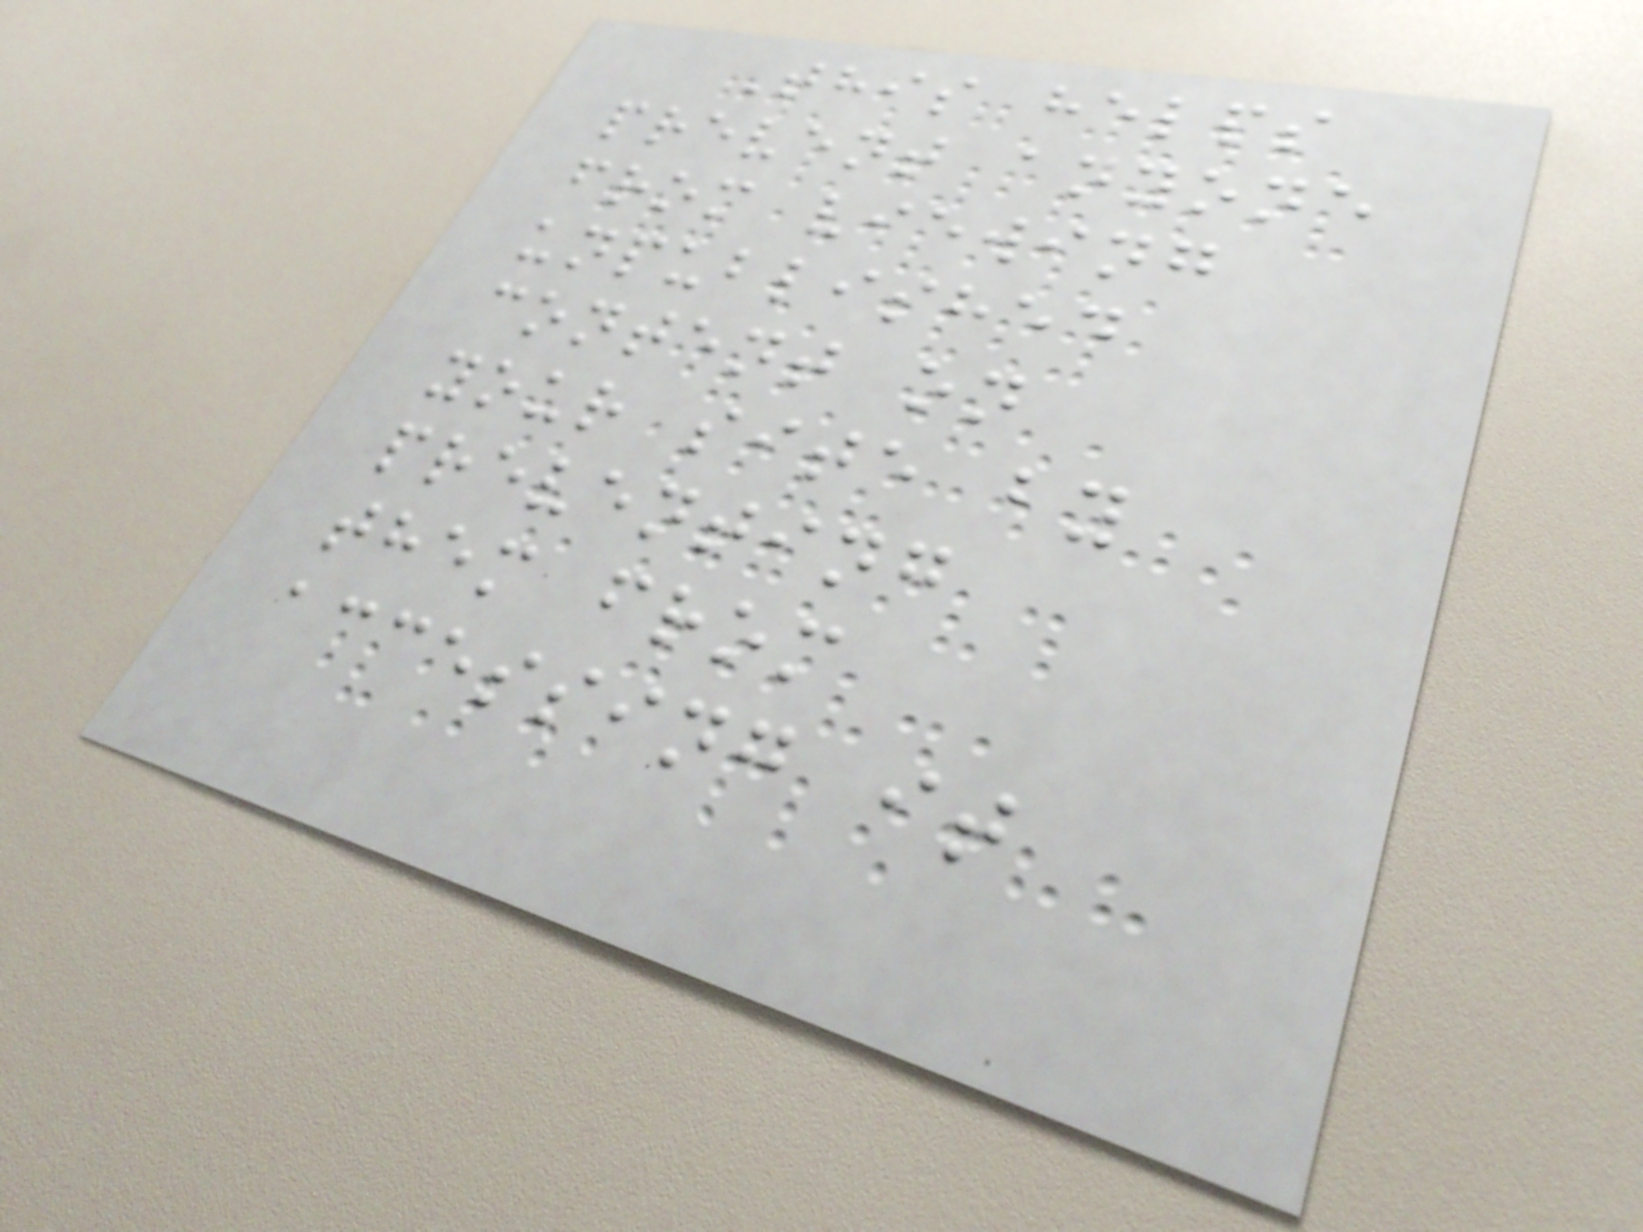This helps
prevent anyone
from viewing
unpublished
content on
your site by
preventing
them from
accessing it
